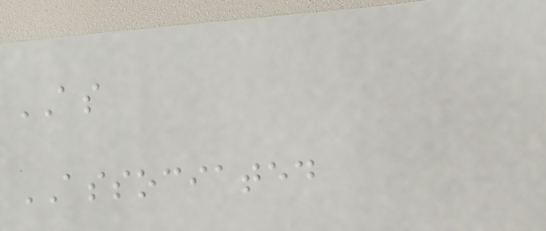AS
ASSOCIATED
